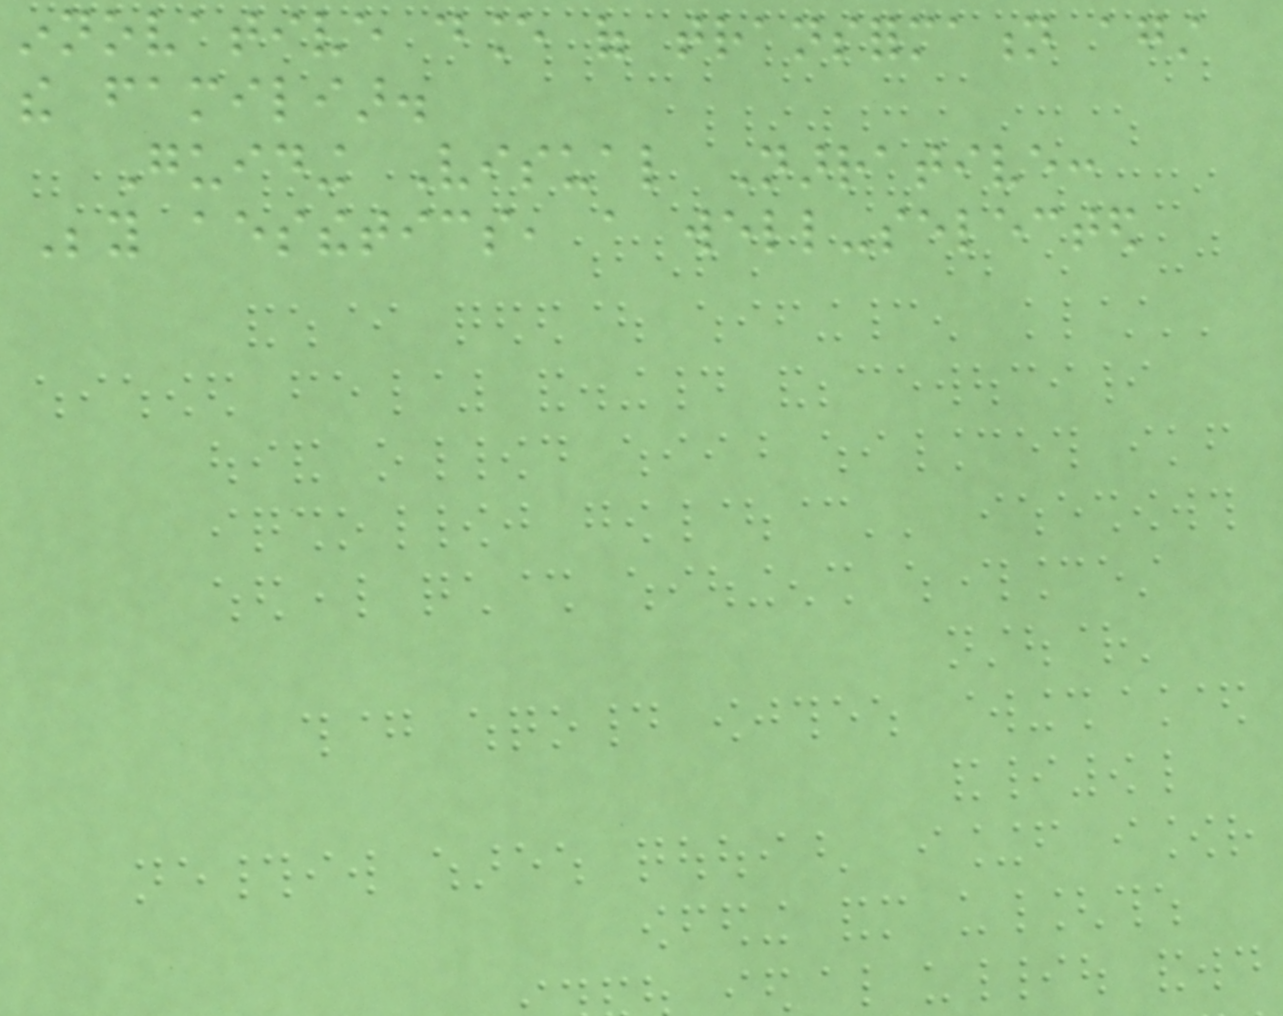innovative dance of transformation against
the familiar.
Guiding Visual Narrative:
Beyond aesthetics, a well-selected
